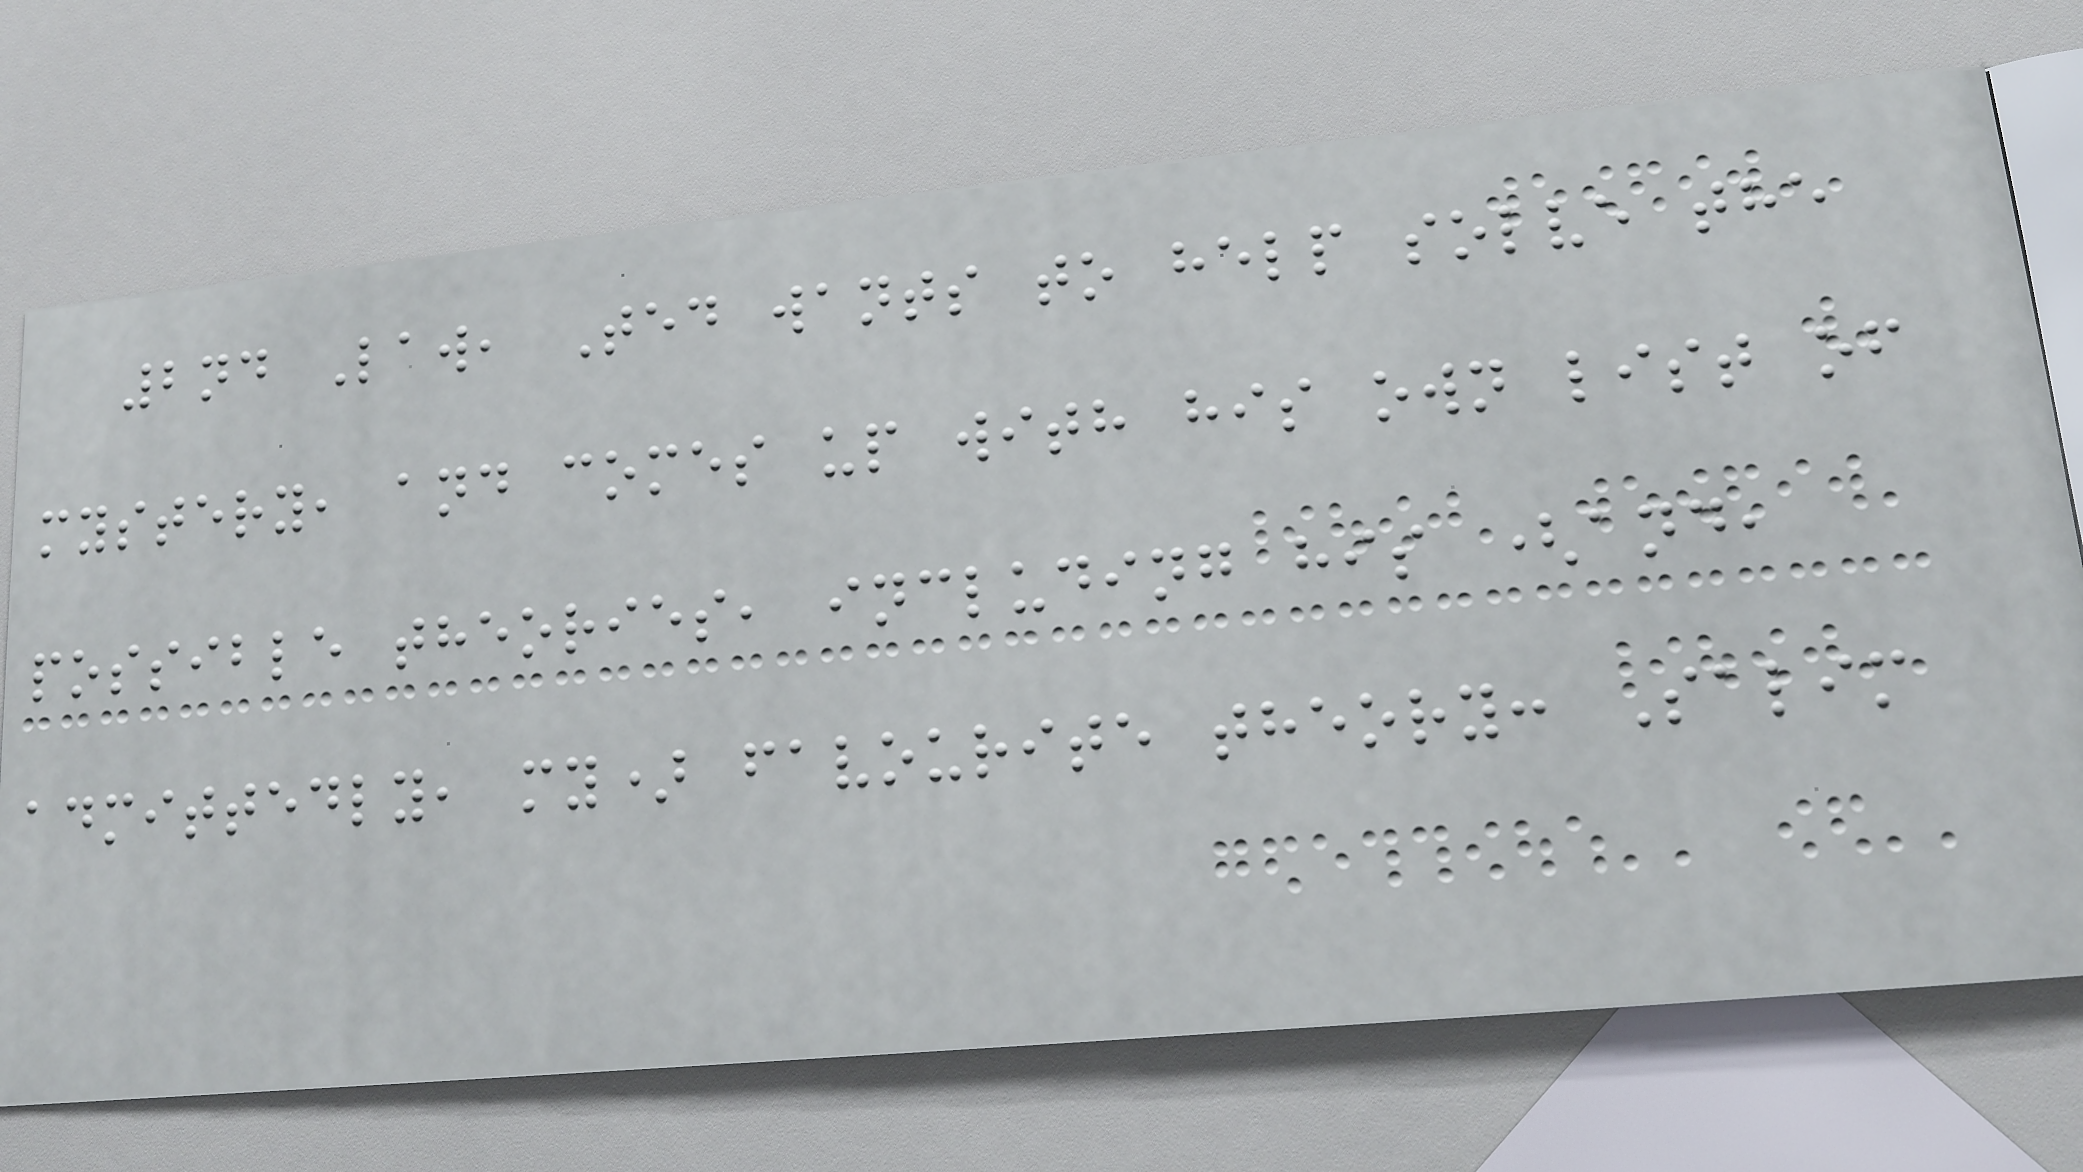2nd Law, Ted wants to help solve the
mystery, and comes up with his own list of
possible theories, including his (and,
admittedly, my) favourite theory: Salim
